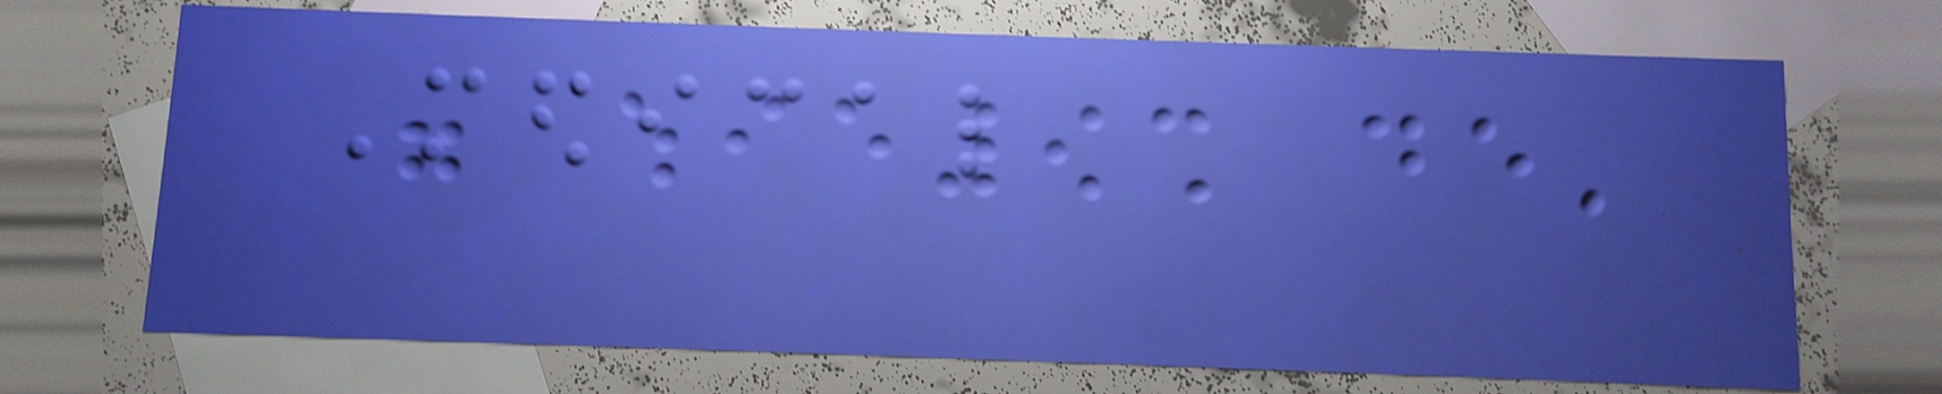Medical
